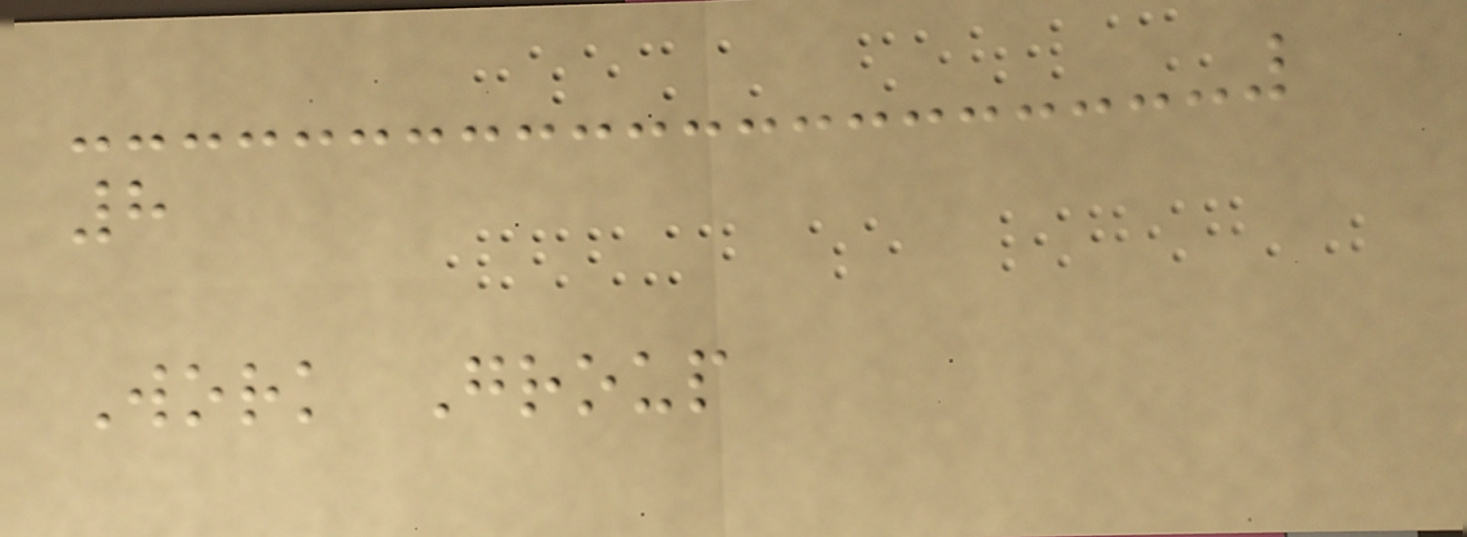8
Work Group
